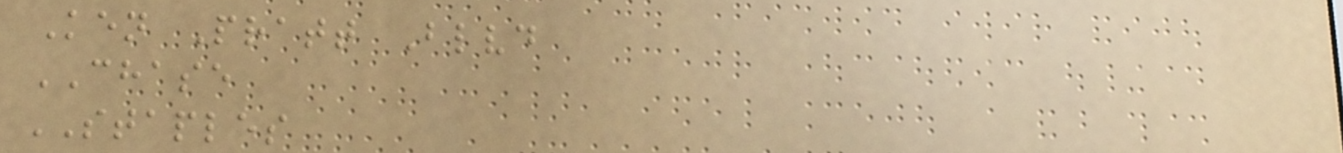Ken Pratt Blvd
CHASE
STAPLES
